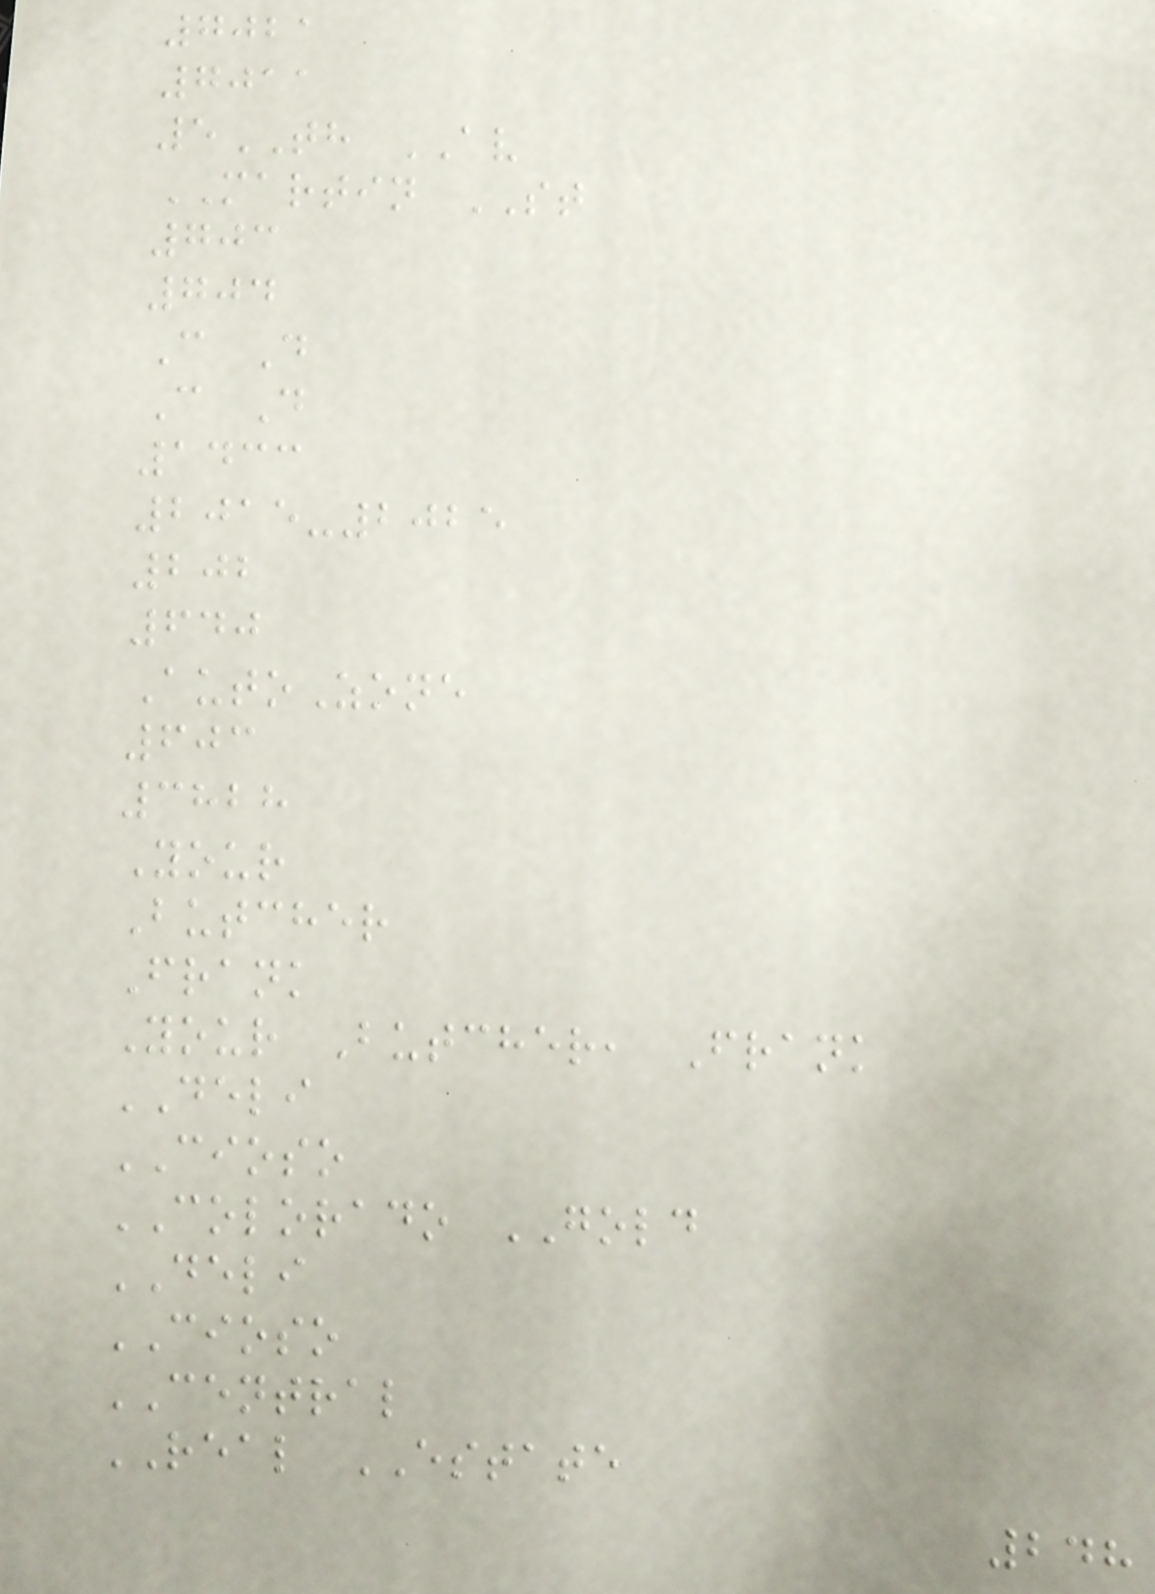7021
7011
5TH AV
MARTIN ST
703
704
C D
C D
1433
2015-2025
202
640
AutoZone
603
3828
Your
Butcher
Frank
Your Butcher, Frank
DELI
CIOSO
COLORADO GOLD
DELI
CIOSO
CENTRAL
REAL ESTATE
248
